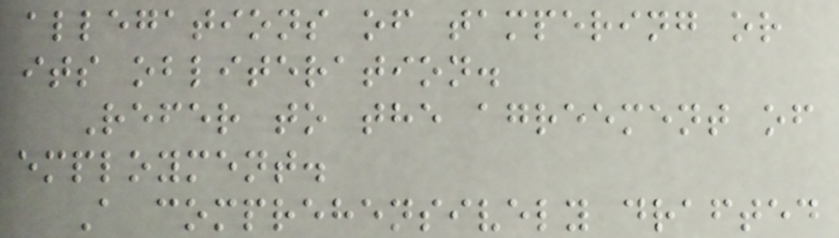allegations of tampering or
its obliteration.
Refer to the agreement of
employment.
A comprehensively drafted
